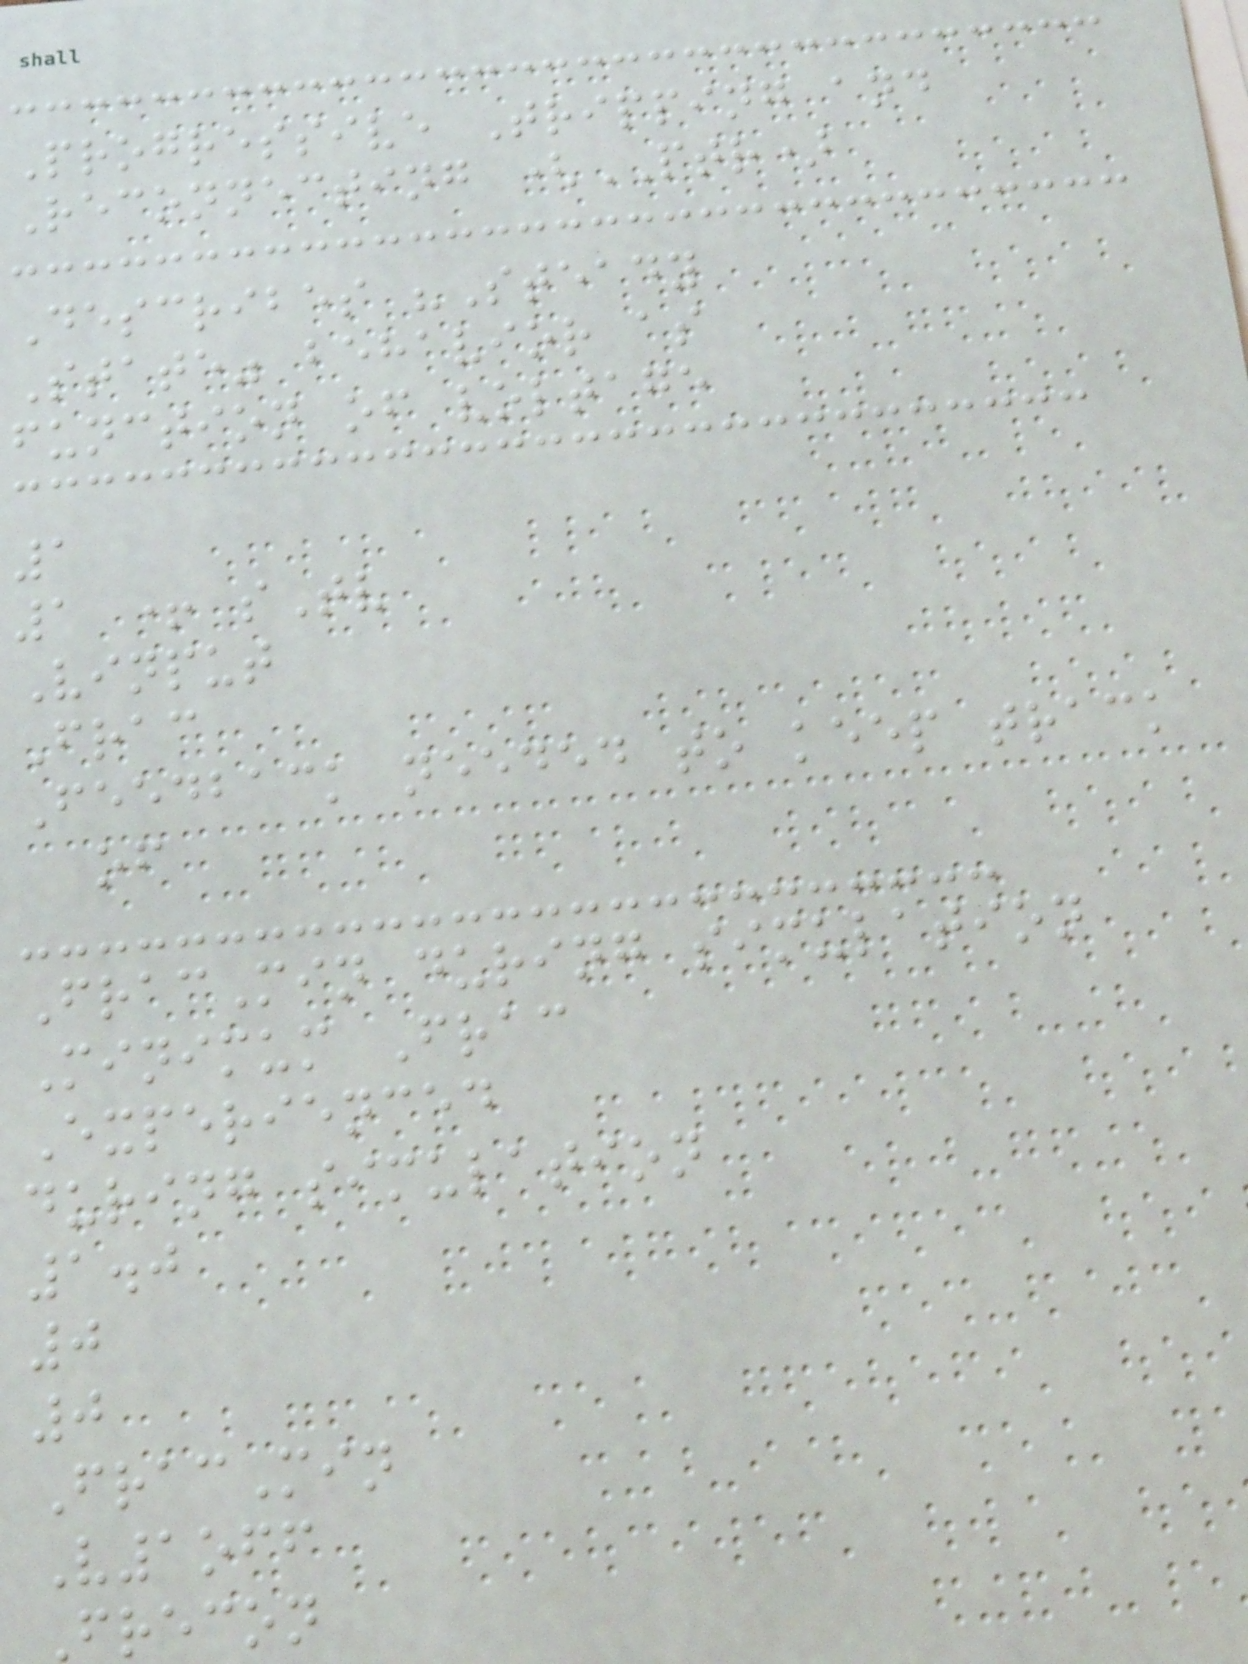Progressive Tripping and
Reconnecting (PTR)
Describes "Steady
State" behavior as
function of voltage
1
1 + sTv
Vinput
Frac
Feedback needed to keep track
of
FracMin during simulation
Minimum Frac
Experienced
during simulation
1.0
0
0
FracMin
V1off
Frecon
